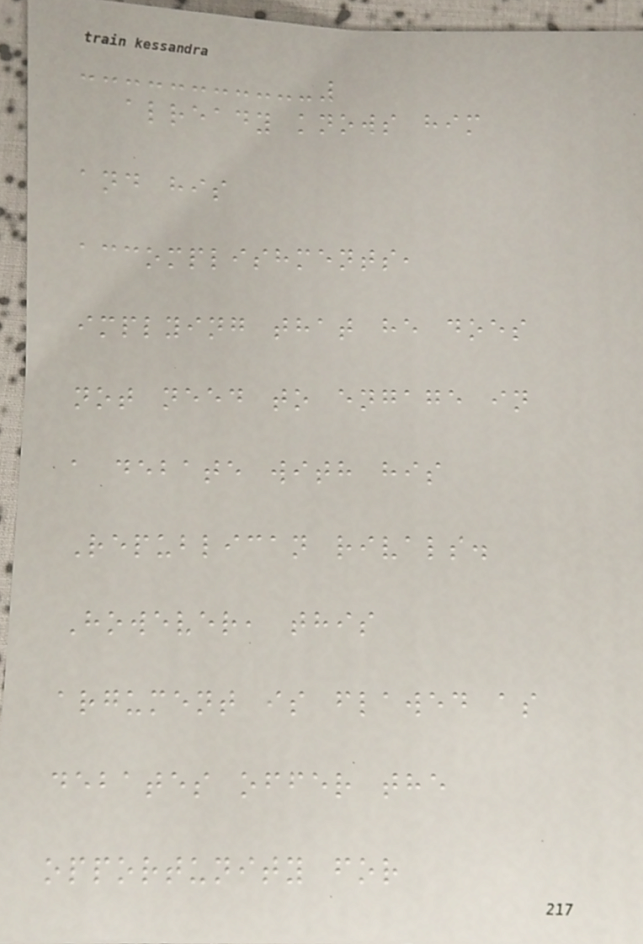already knows him
and his
accomplishments,
implying that he does
not need to engage in
a debate with his
Republican rivals.
However, this
argument is flawed as
debates offer the
opportunity for
